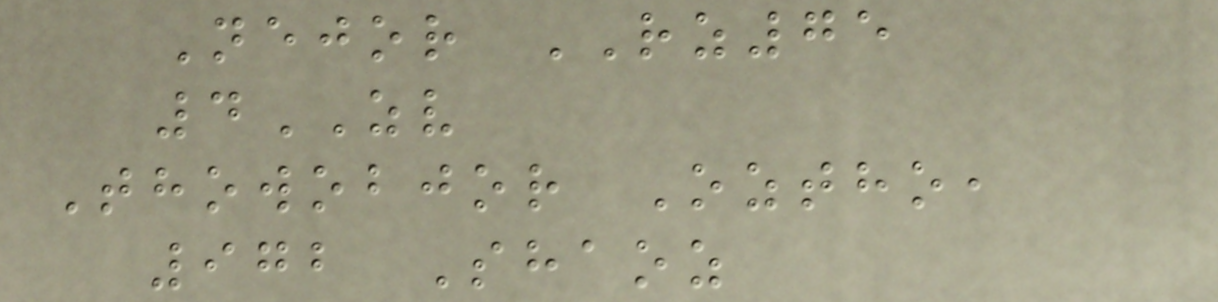Nejor RZ75
4ZV
Thowobjor Oztho,
972 Shaoz
